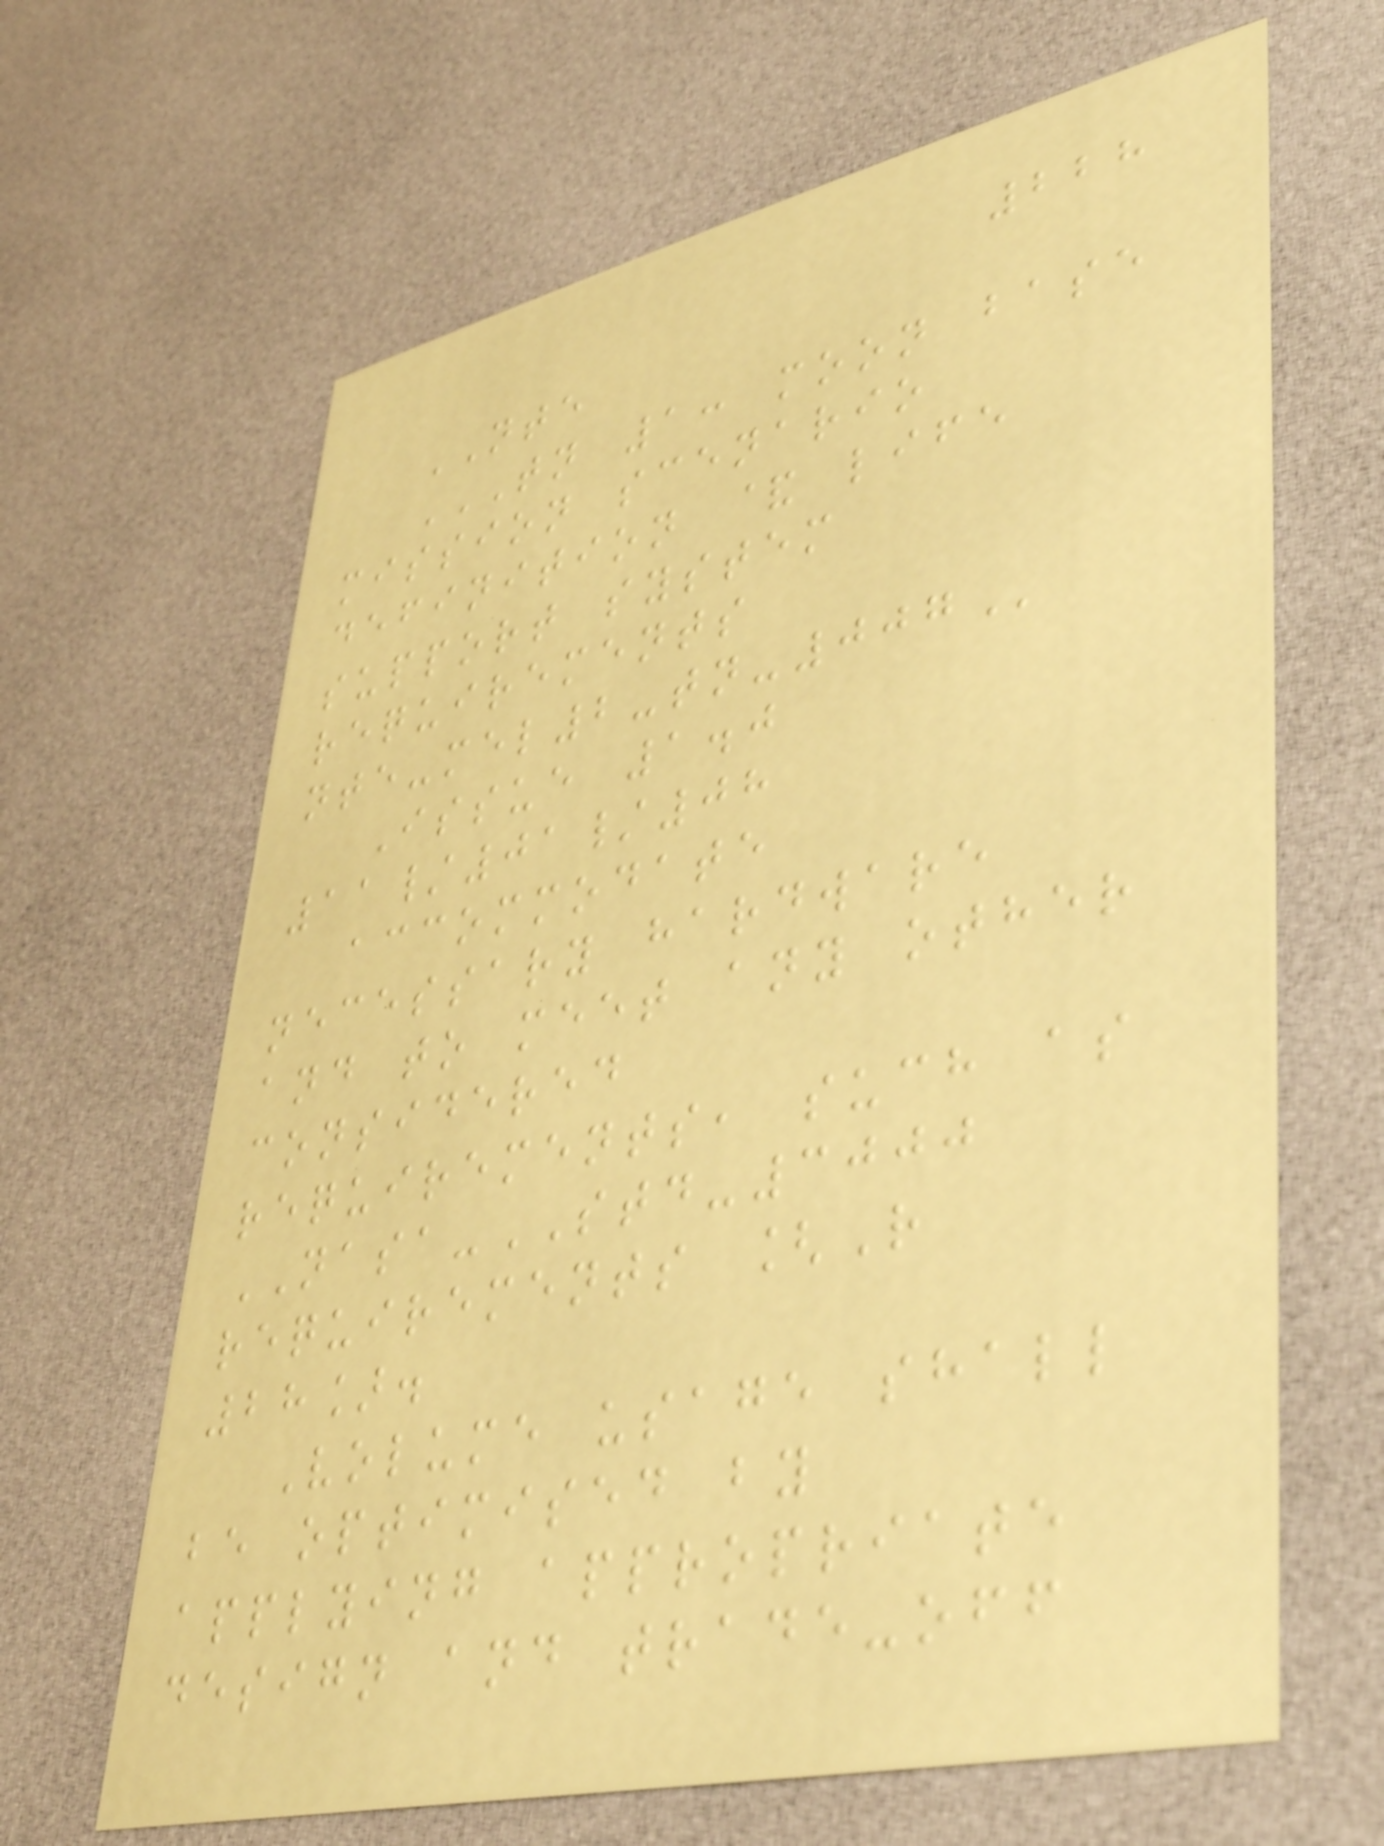228
NTE
TN 1: MOON BASE
MISSION SCENARIO
DEFINITION & LIFE
SUPPORT SYSTEM
REQUIREMENTS
NTE-MEL2-TN-007
Issue 1.0
11/01/08
accommodate
necessary hardware
and to meet any other
considered
requirements, such as
NASA-STD-3000
requirements [R
28].
Volume usage shall
be optimised by
applying appropriate
design and trade-off
